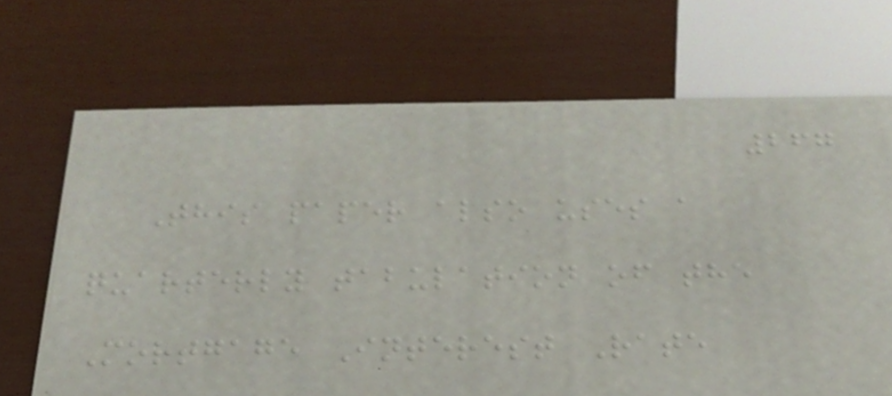267
This paper also uses a
quarterly tabulation of the
Mortgage Interest Rate
